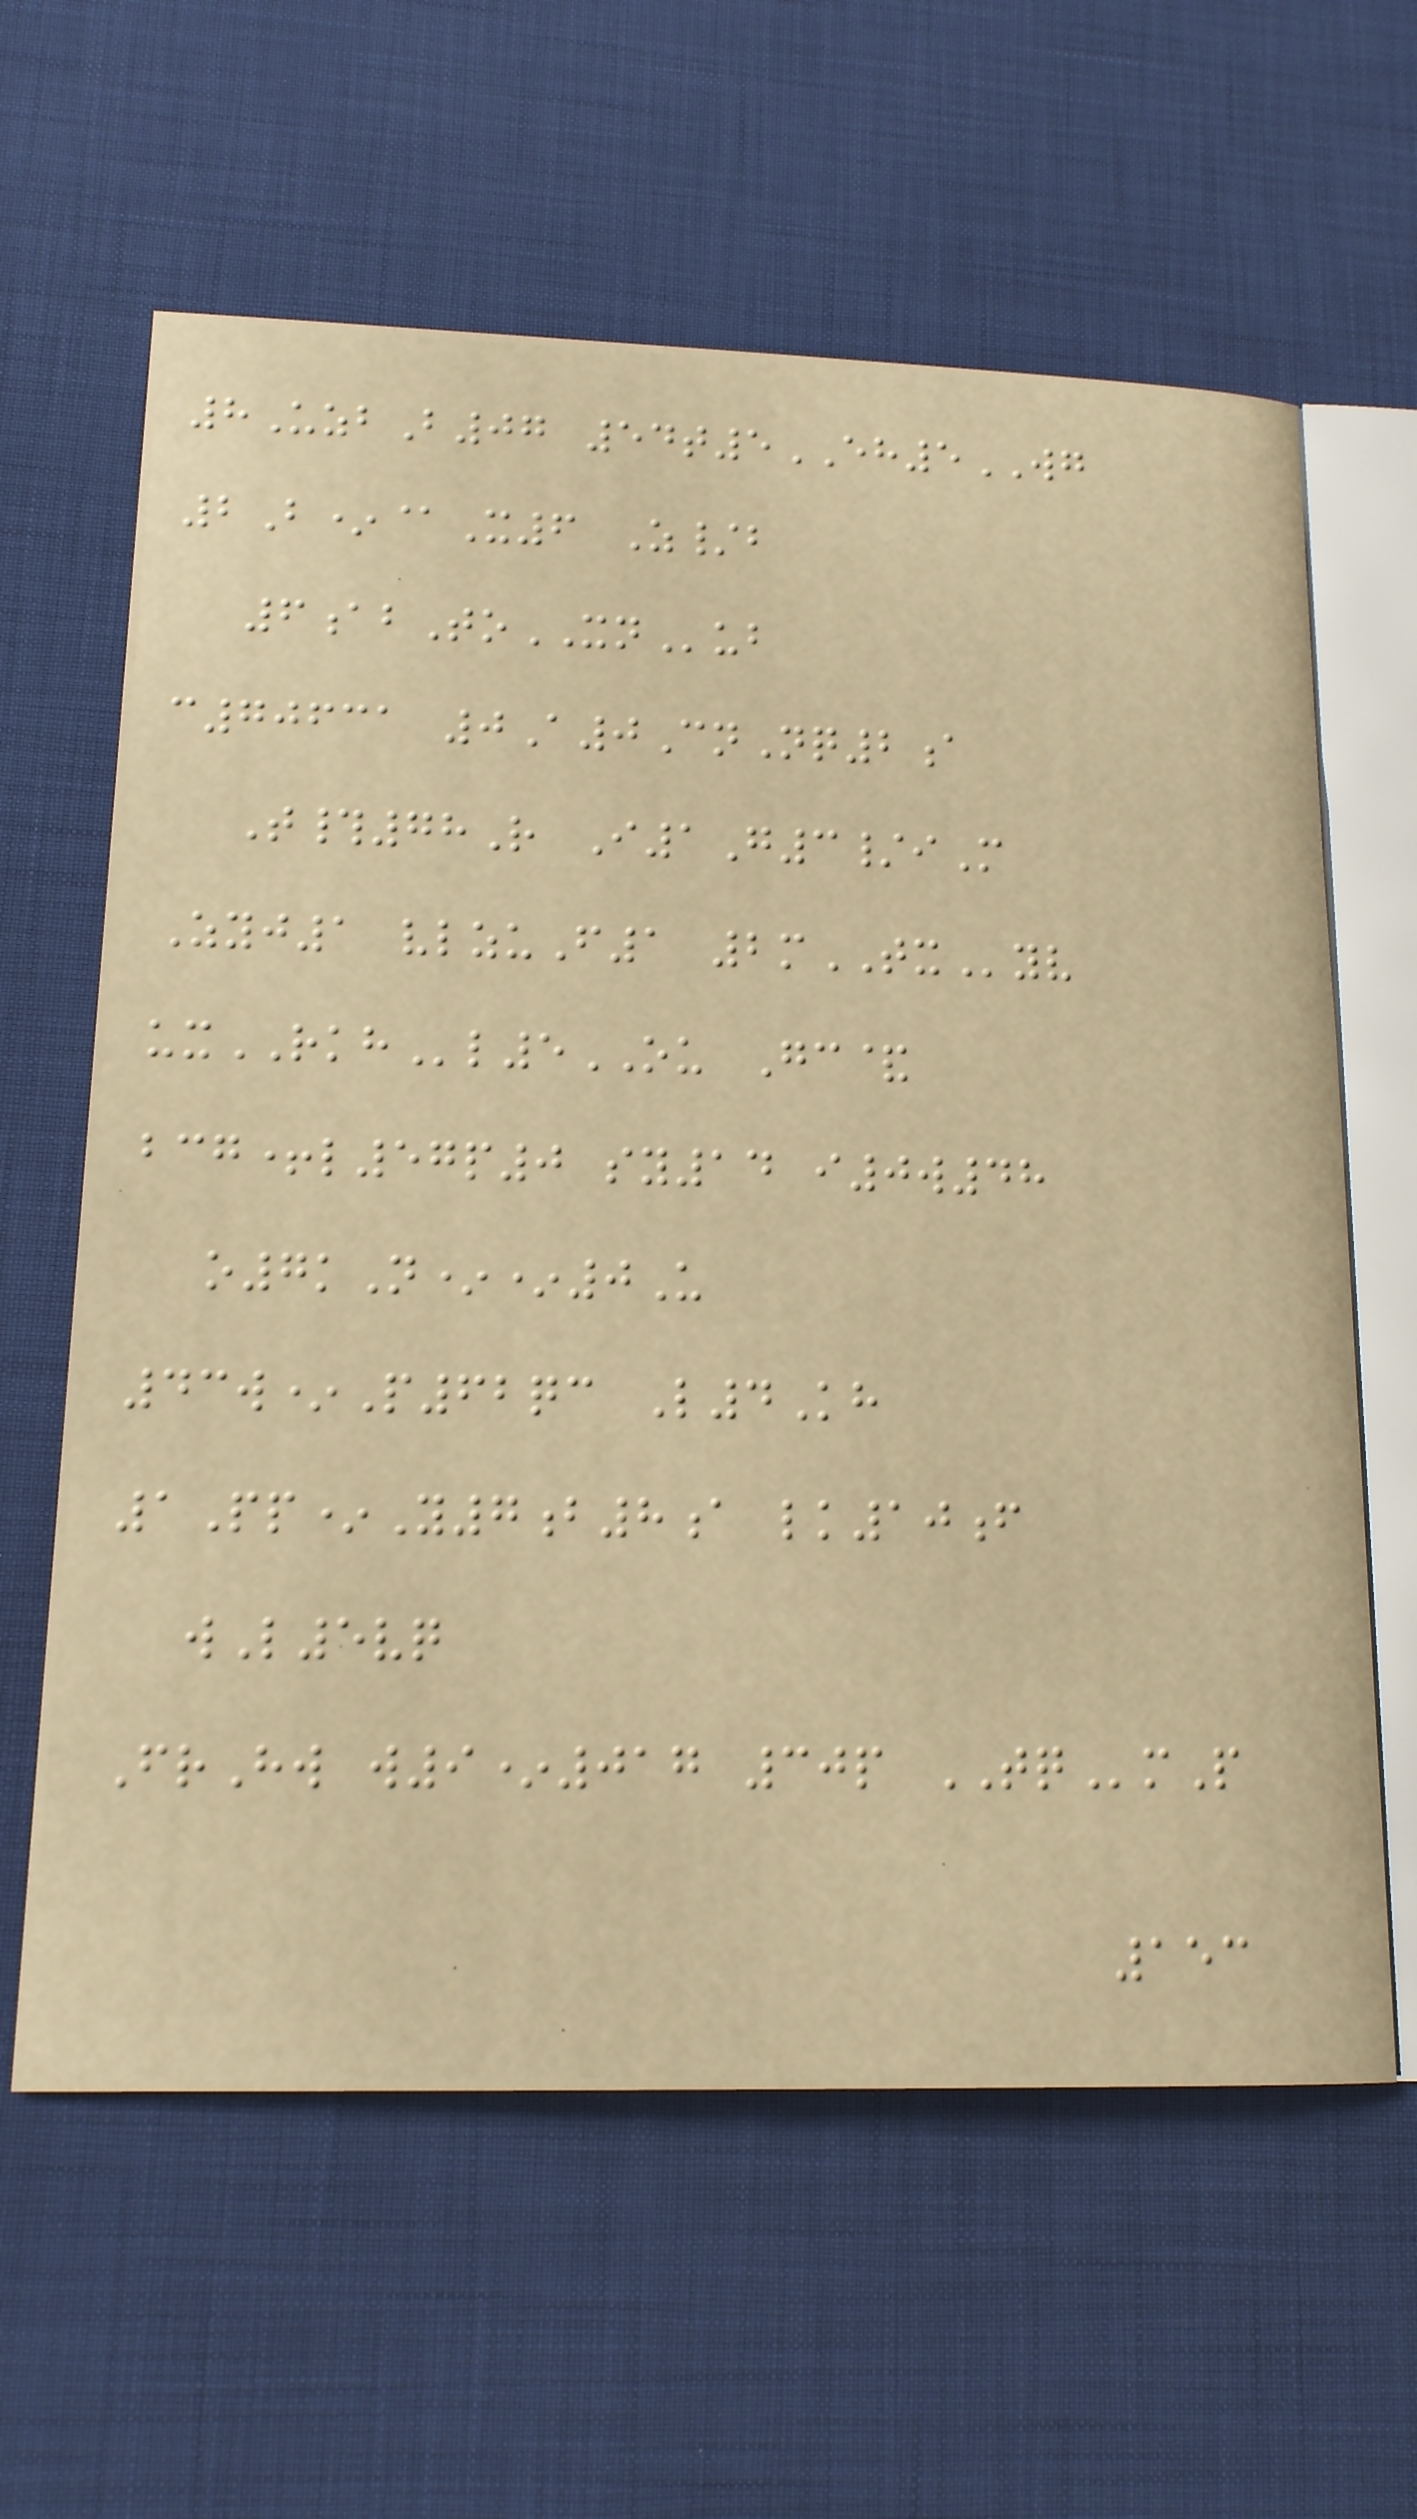8UzbB07 54t5EH5WG
2B*@X6 Z/b
6abToXNub
c70631 0A0CnNq2a
T#78R I1G3/iM
Zyj1 vlzuF1 2mTXyv
uxRKHl5OU Gc&
bcg+l57p0 sy14 i0w48
o7kN**0U
43w*P62qc L4Kh
1Pp*Y7b8a lk10f
wL5vq
FrHw w9*017 30p TQmP
153
